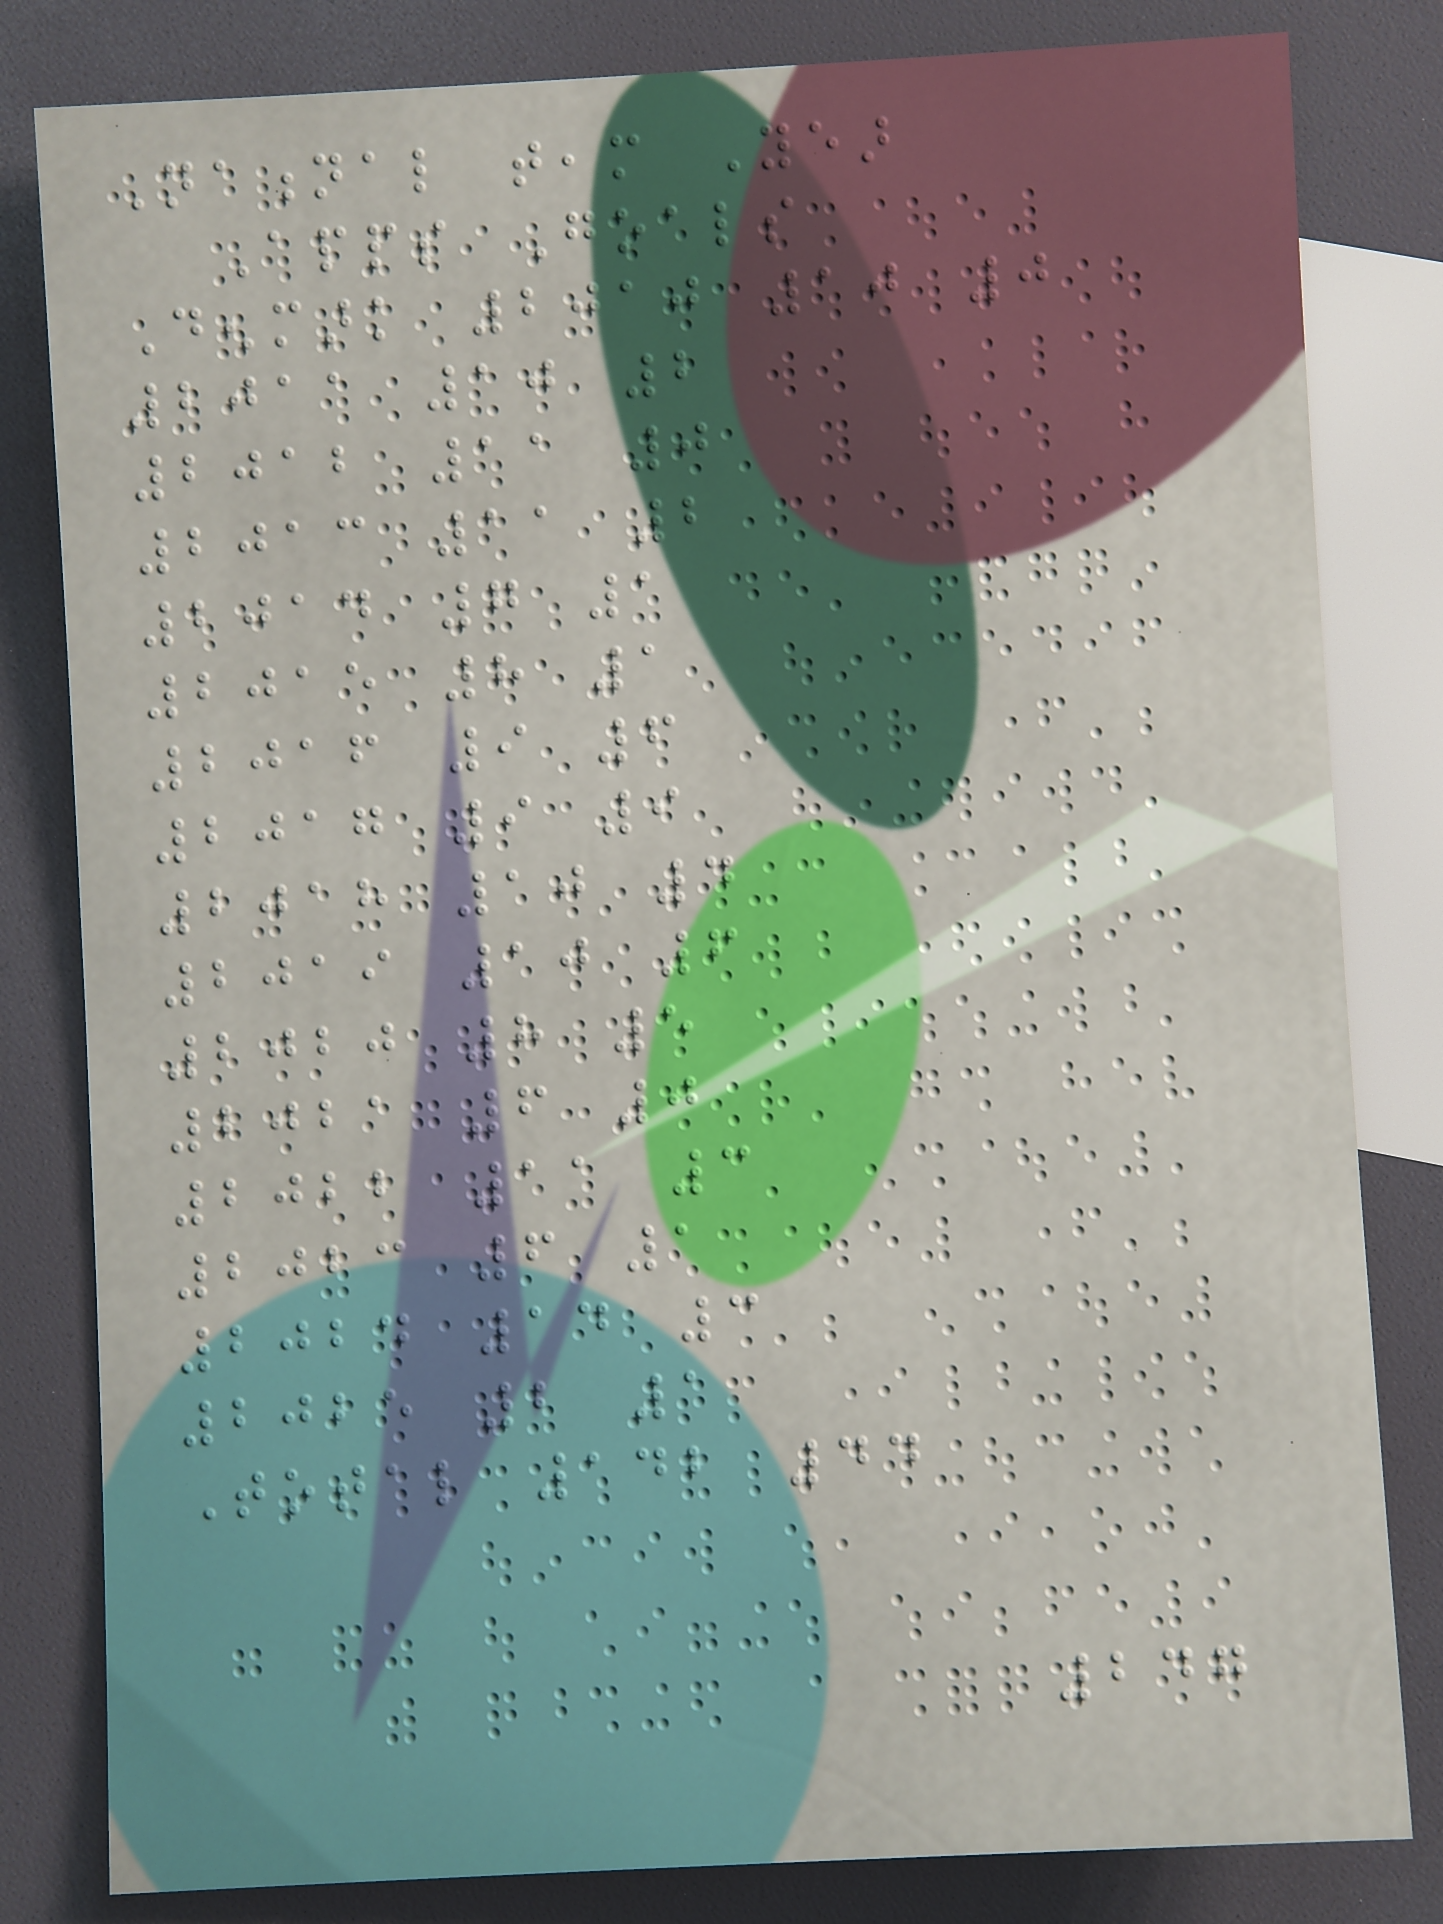National team Year
Apps Goals
Denmark 2010 10 0
2011 10 2
2012 11 0
2013 11 2
2014 7 1
2015 8 1
2016 9 6
2017 9 9
2018 10 4
2019 10 6
2020 8 5
2021 6 0
2022 11 3
2023 6 1
2024 14 3
2025 2 1
Total 142 44
247
